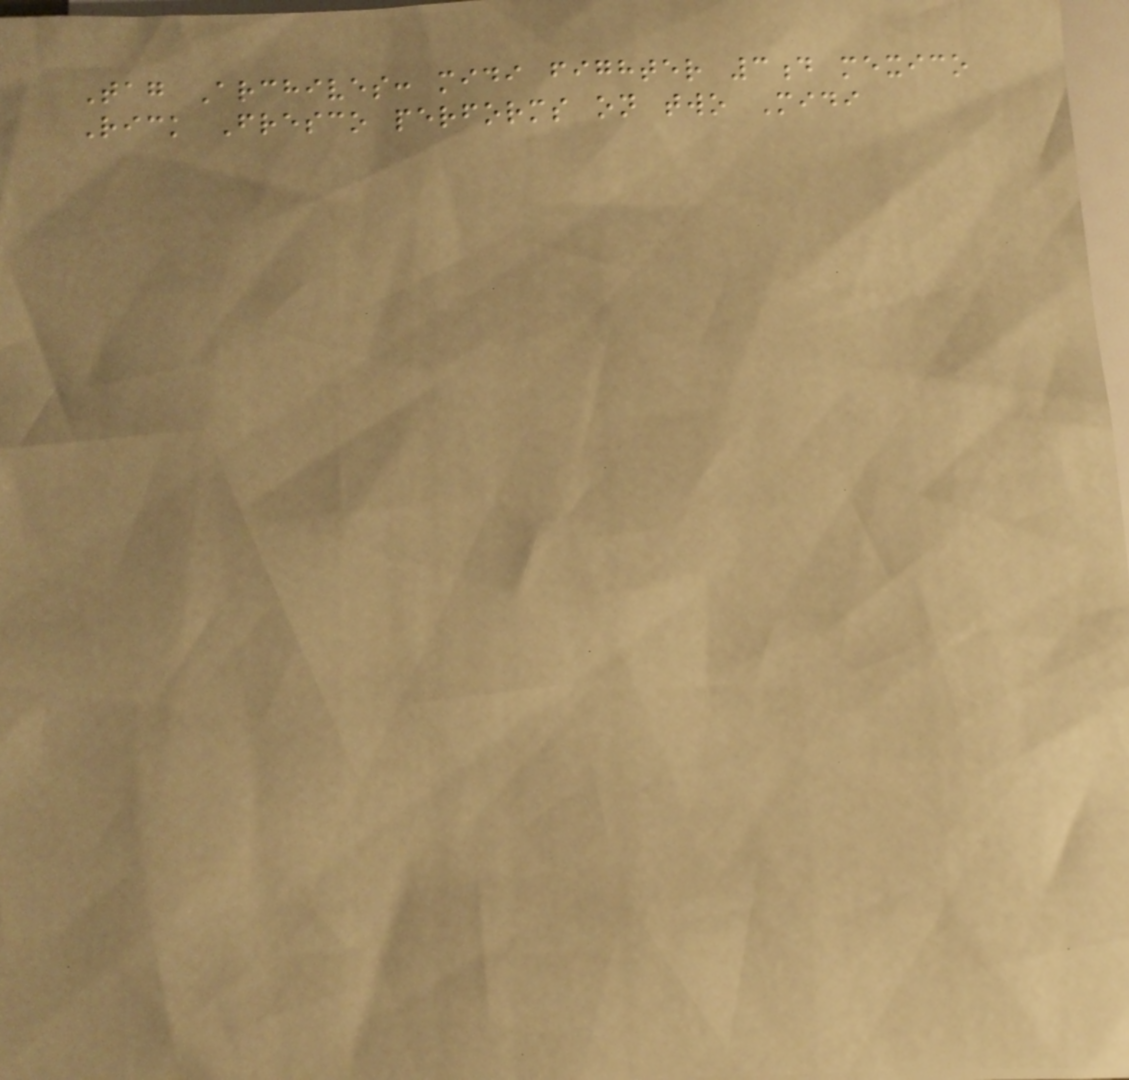Tag Archives: midi fighter 3d mexico
Rick Fresco performs on two Midi
